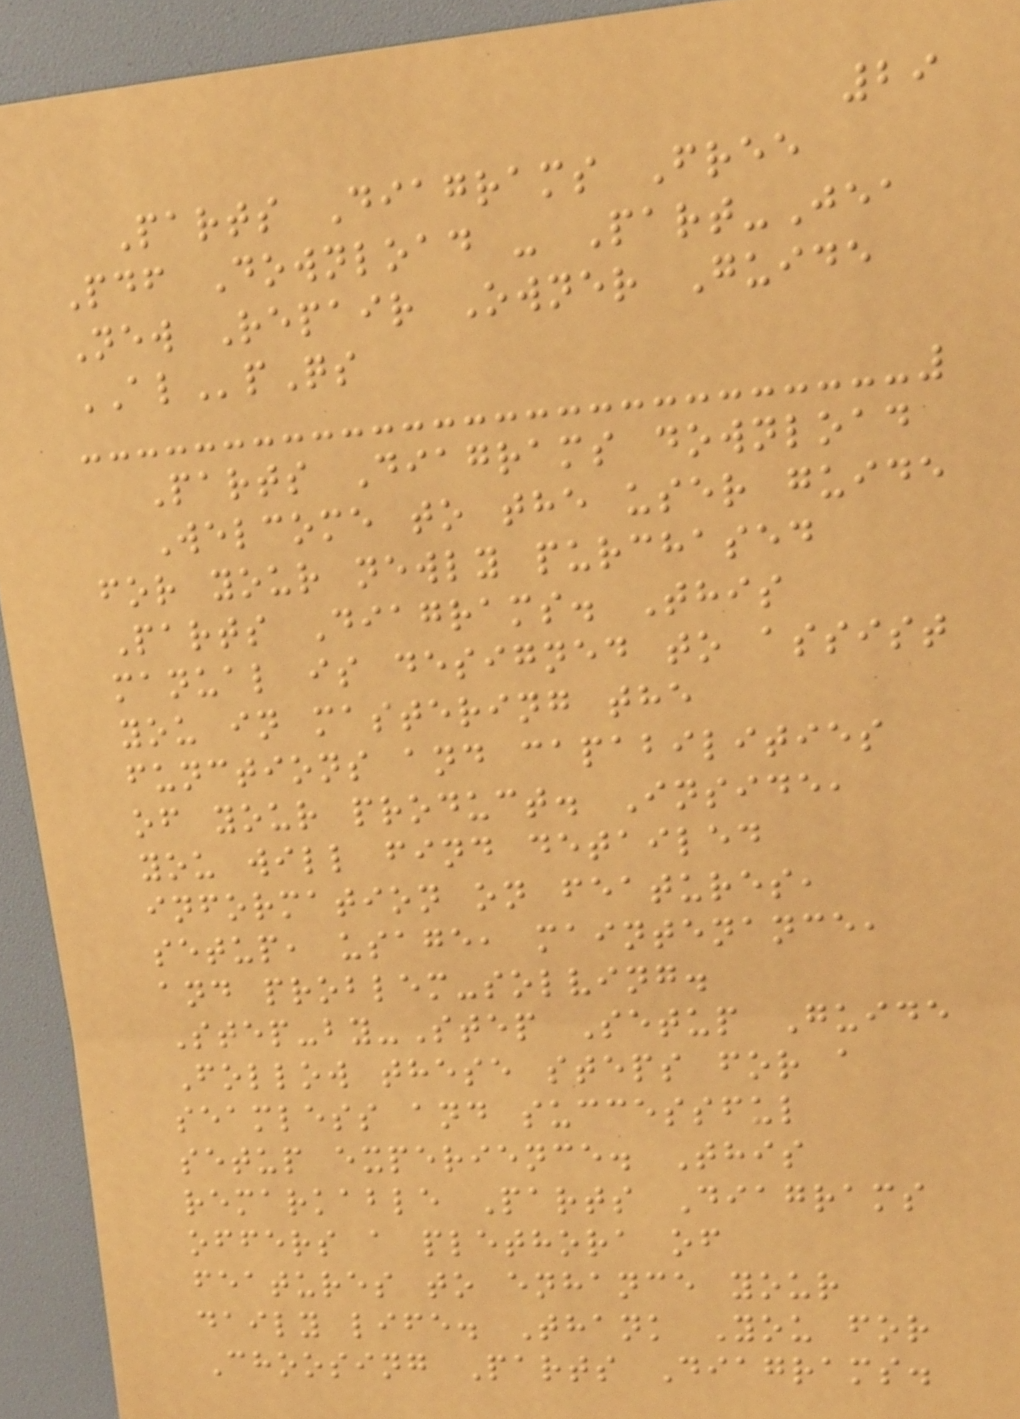29
Parts Diagrams Free
Pdf Download - Part-Jea
New Repair Owner Guide
ALpQs
Parts Diagrams download
Welcome to the user guide
for your newly purchased
Parts Diagrams. This
manual is designed to assist
you in mastering the
functions and capabilities
of your product. Inside,
you will find detailed
information on features,
setup, usage, maintenance,
and problem-solving.
Step-by-Step Setup Guide
Follow these steps for a
seamless and successful
setup experience. This
remarkable Parts Diagrams
offers a plethora of
features to enhance your
daily life. Thank You for
Choosing Parts Diagrams.
